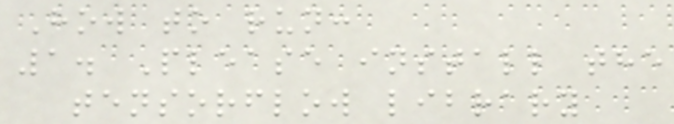How to run:
1. Please install the
tensorflow library
